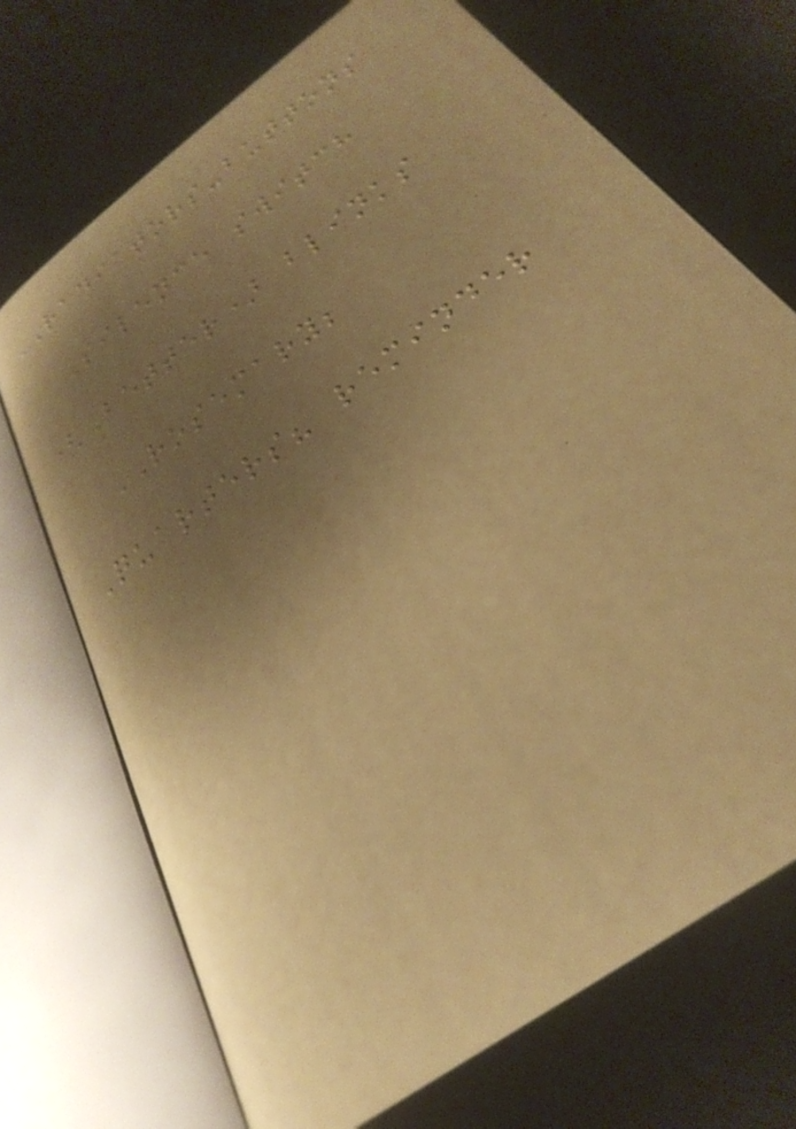RADIATORS-buttons
Silence switch
(Better) blinks
ROSEMARY;
Quarters? reminder
